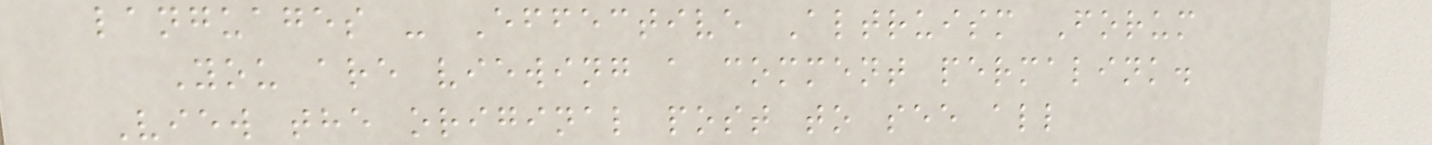languages - Effective Altruism Forum
You are viewing a comment permalink.
View the original post to see all
